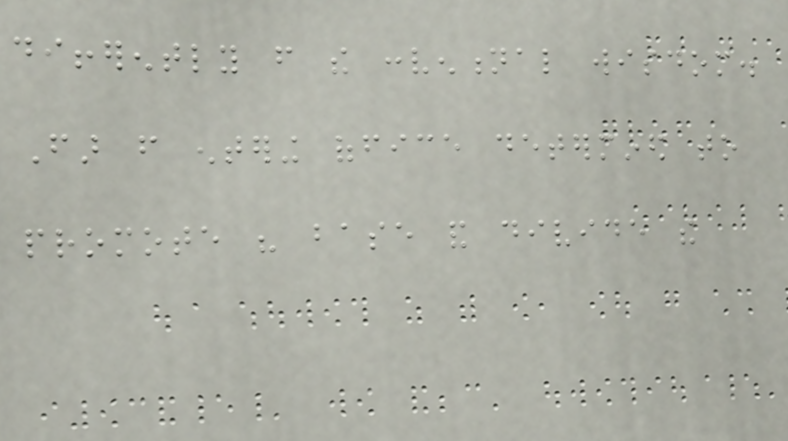differently from the conventional wisdom.
Far from entering office determined to
promote his base and divide the
